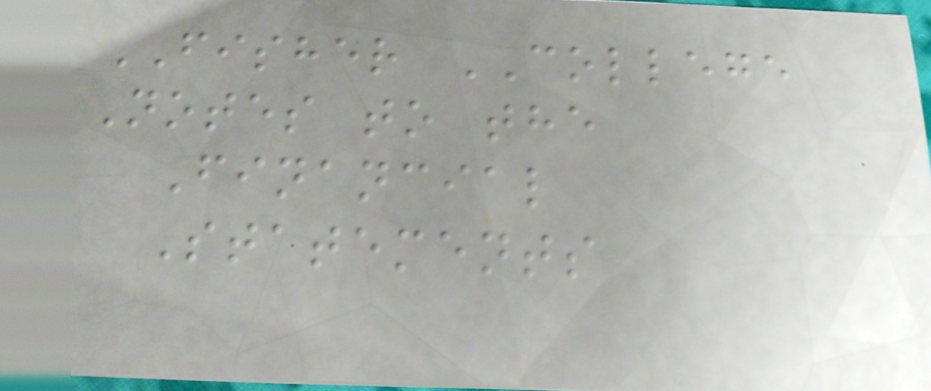FISHER COLLEGE
Notes to the
Financial
Statements
